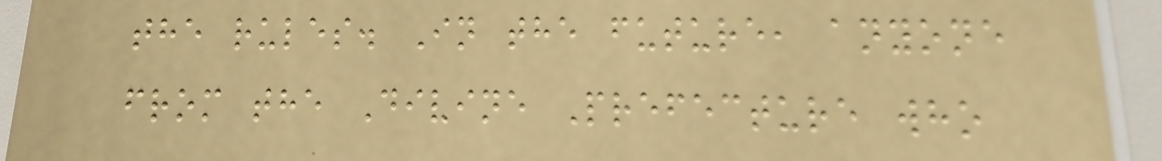the rules. In the future, anyone
from the Divine Prefecture who
